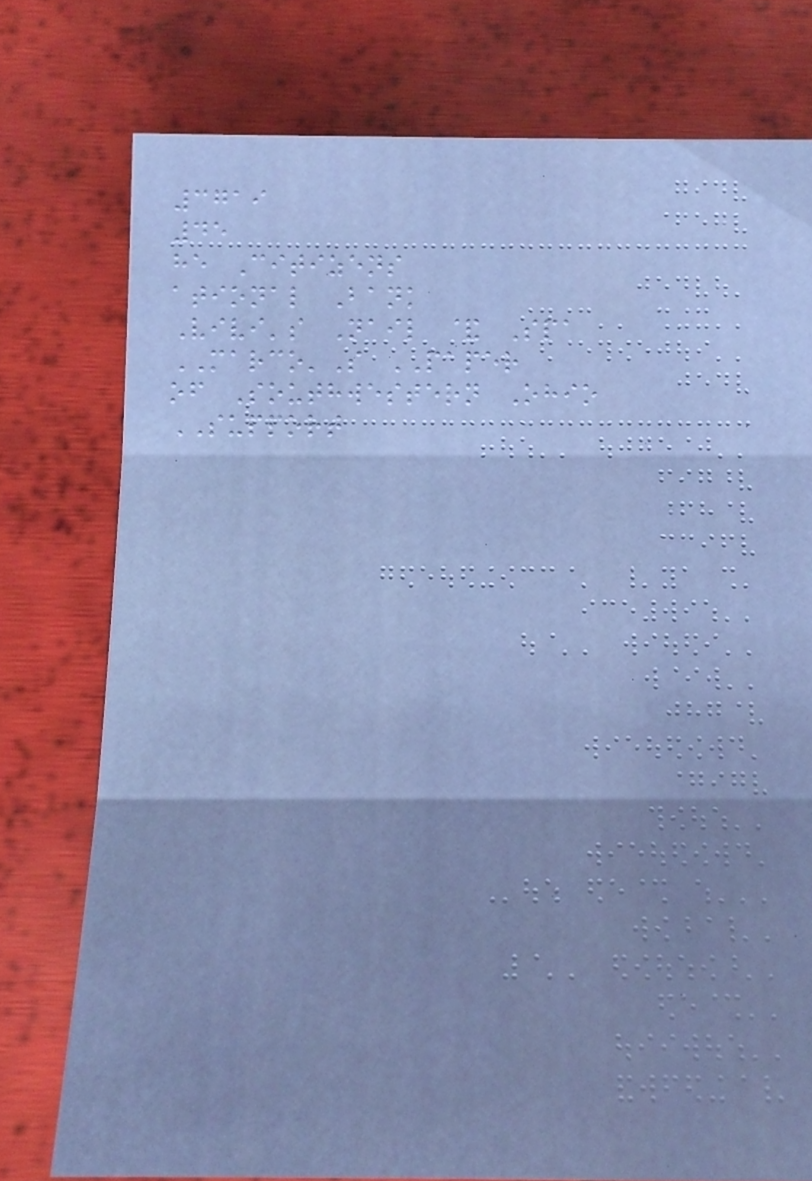3719
45
he Citizens
ational Bank
Vivi's Nail & Spa
MARCO'S PAPER
of Southwestern Ohio
SUPPORT
